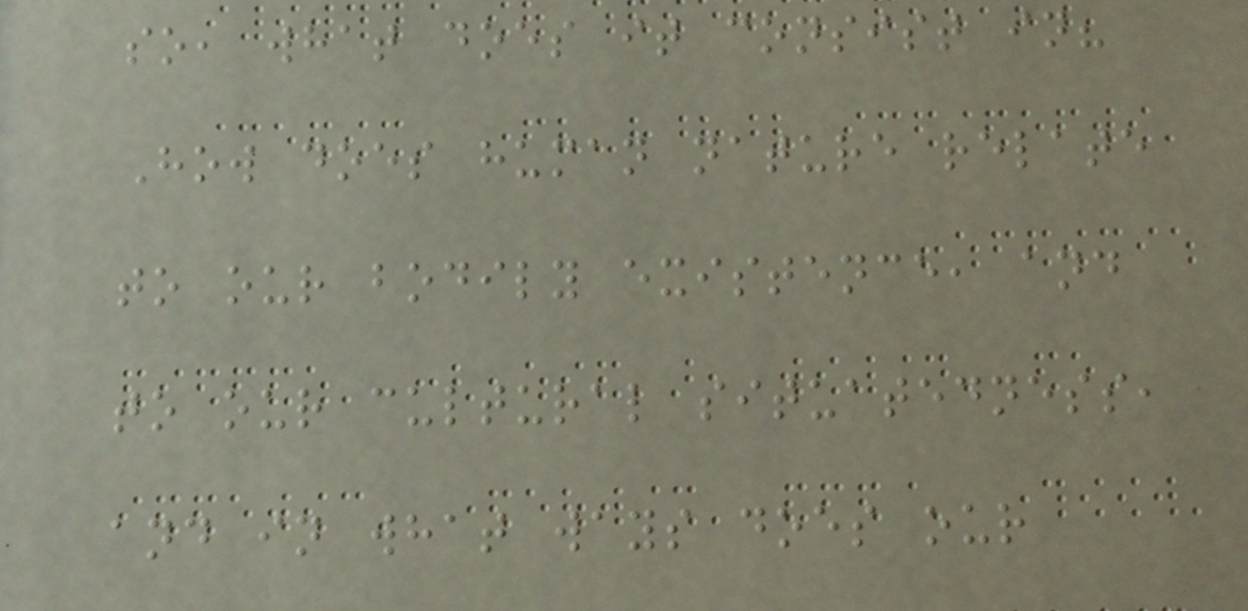so, what does it consist in?
How does human nature relate
to our bodily existence, and
to our cultural situatedness,
and in what ways does our
